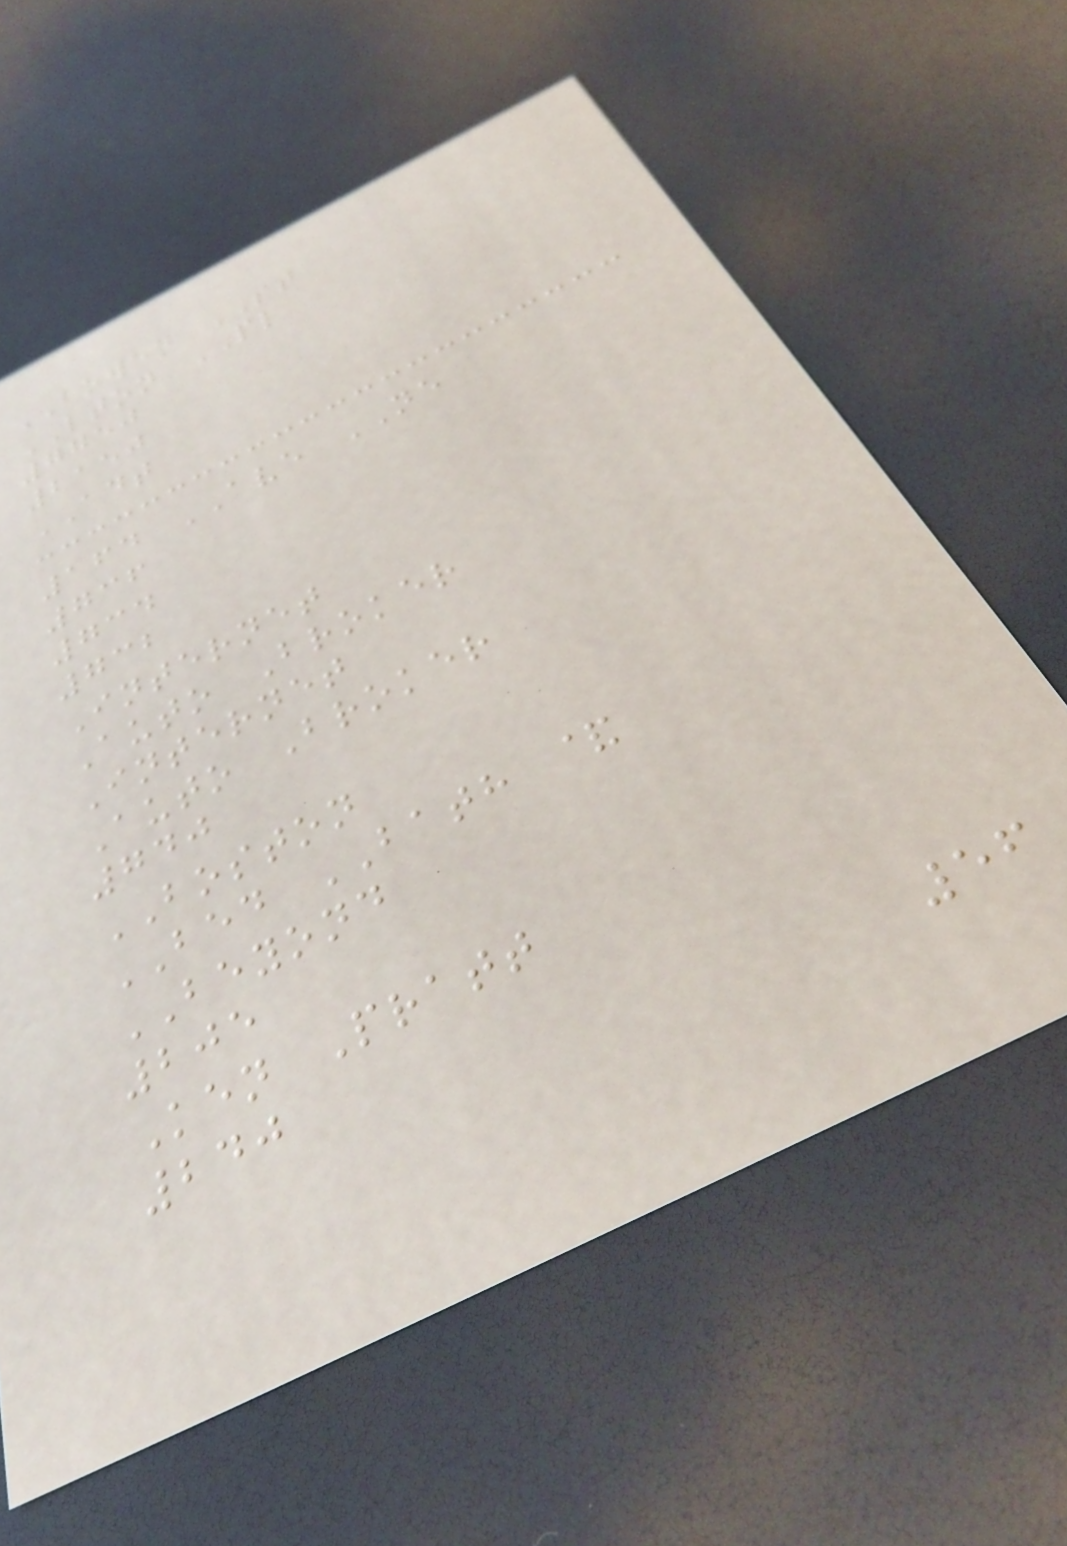BOWEN ST
LTON PL
7750
2150
ADT
164 AVE NE
736
734
732
Internet
Auto Broker
Internet
Auto Broker
740
BOSTON
BED BATH &
BEYOND
205
Ken Pratt
240
56
